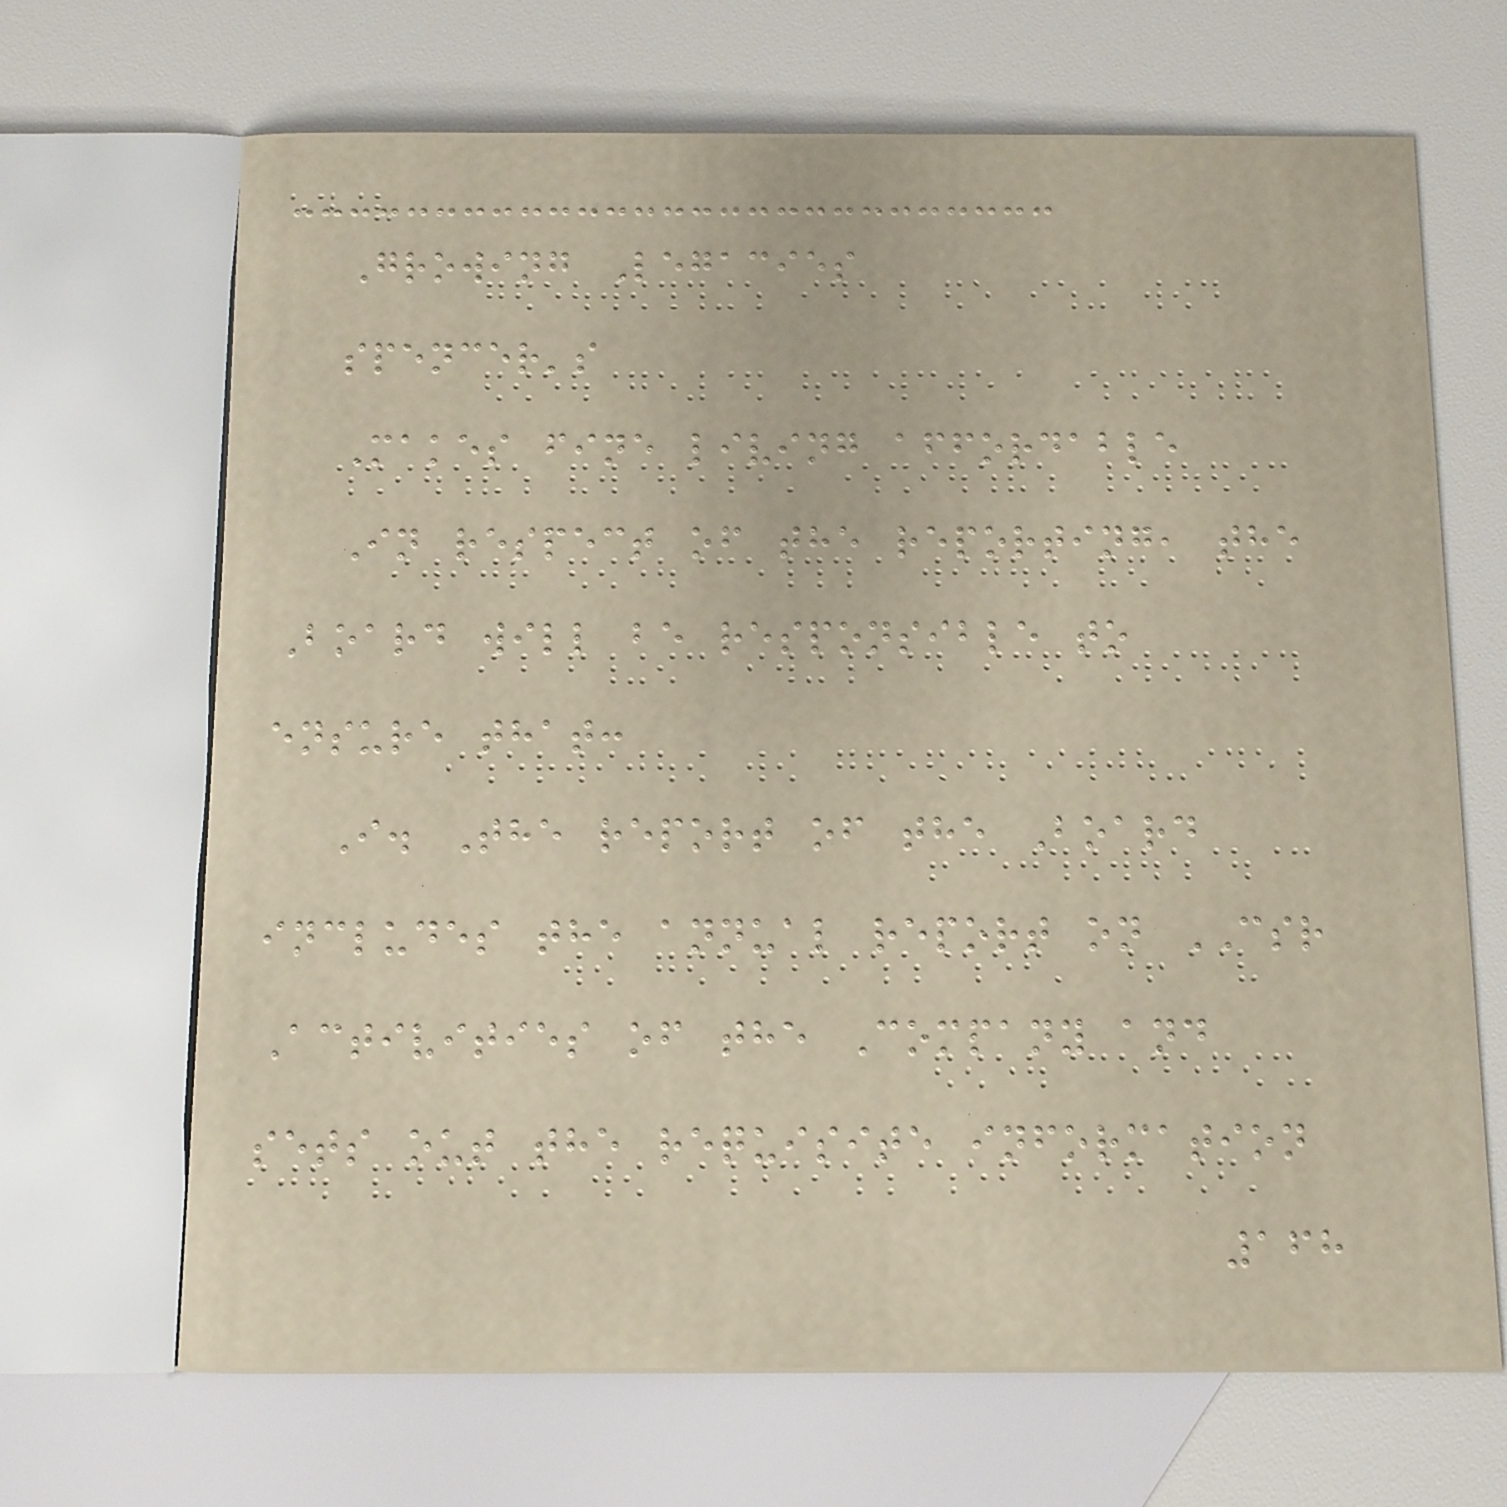Growing Legacies
spencer's
Makes fine living affordable
In respect of the reporting, the
Board will be responsible to
ensure that:
I. The report of the Board
includes the annual report on CSR
Activities of the Company and
sets out the requisite information
168
